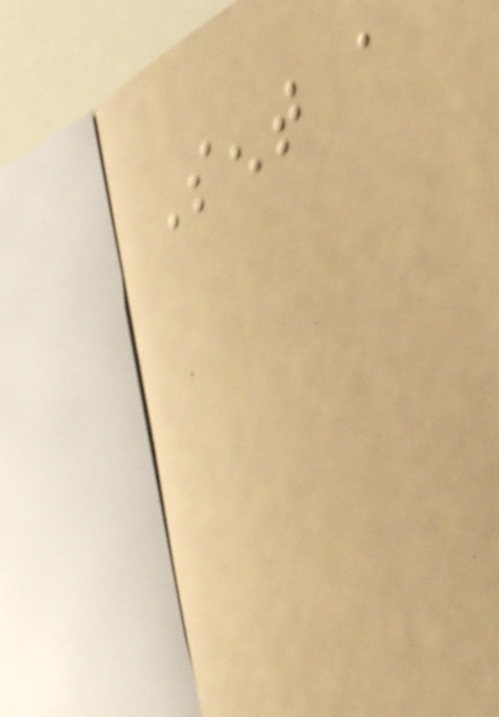Sent a
